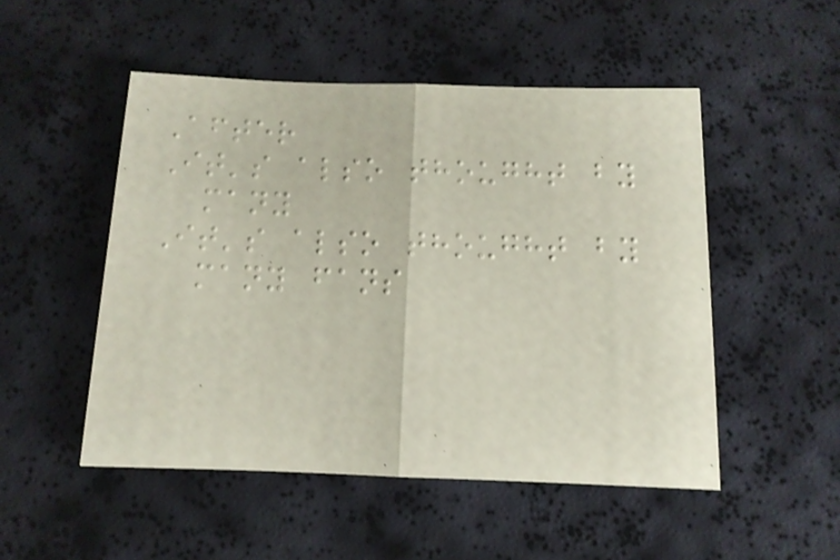After
It's also thought by
many
It's also thought by
many fans
